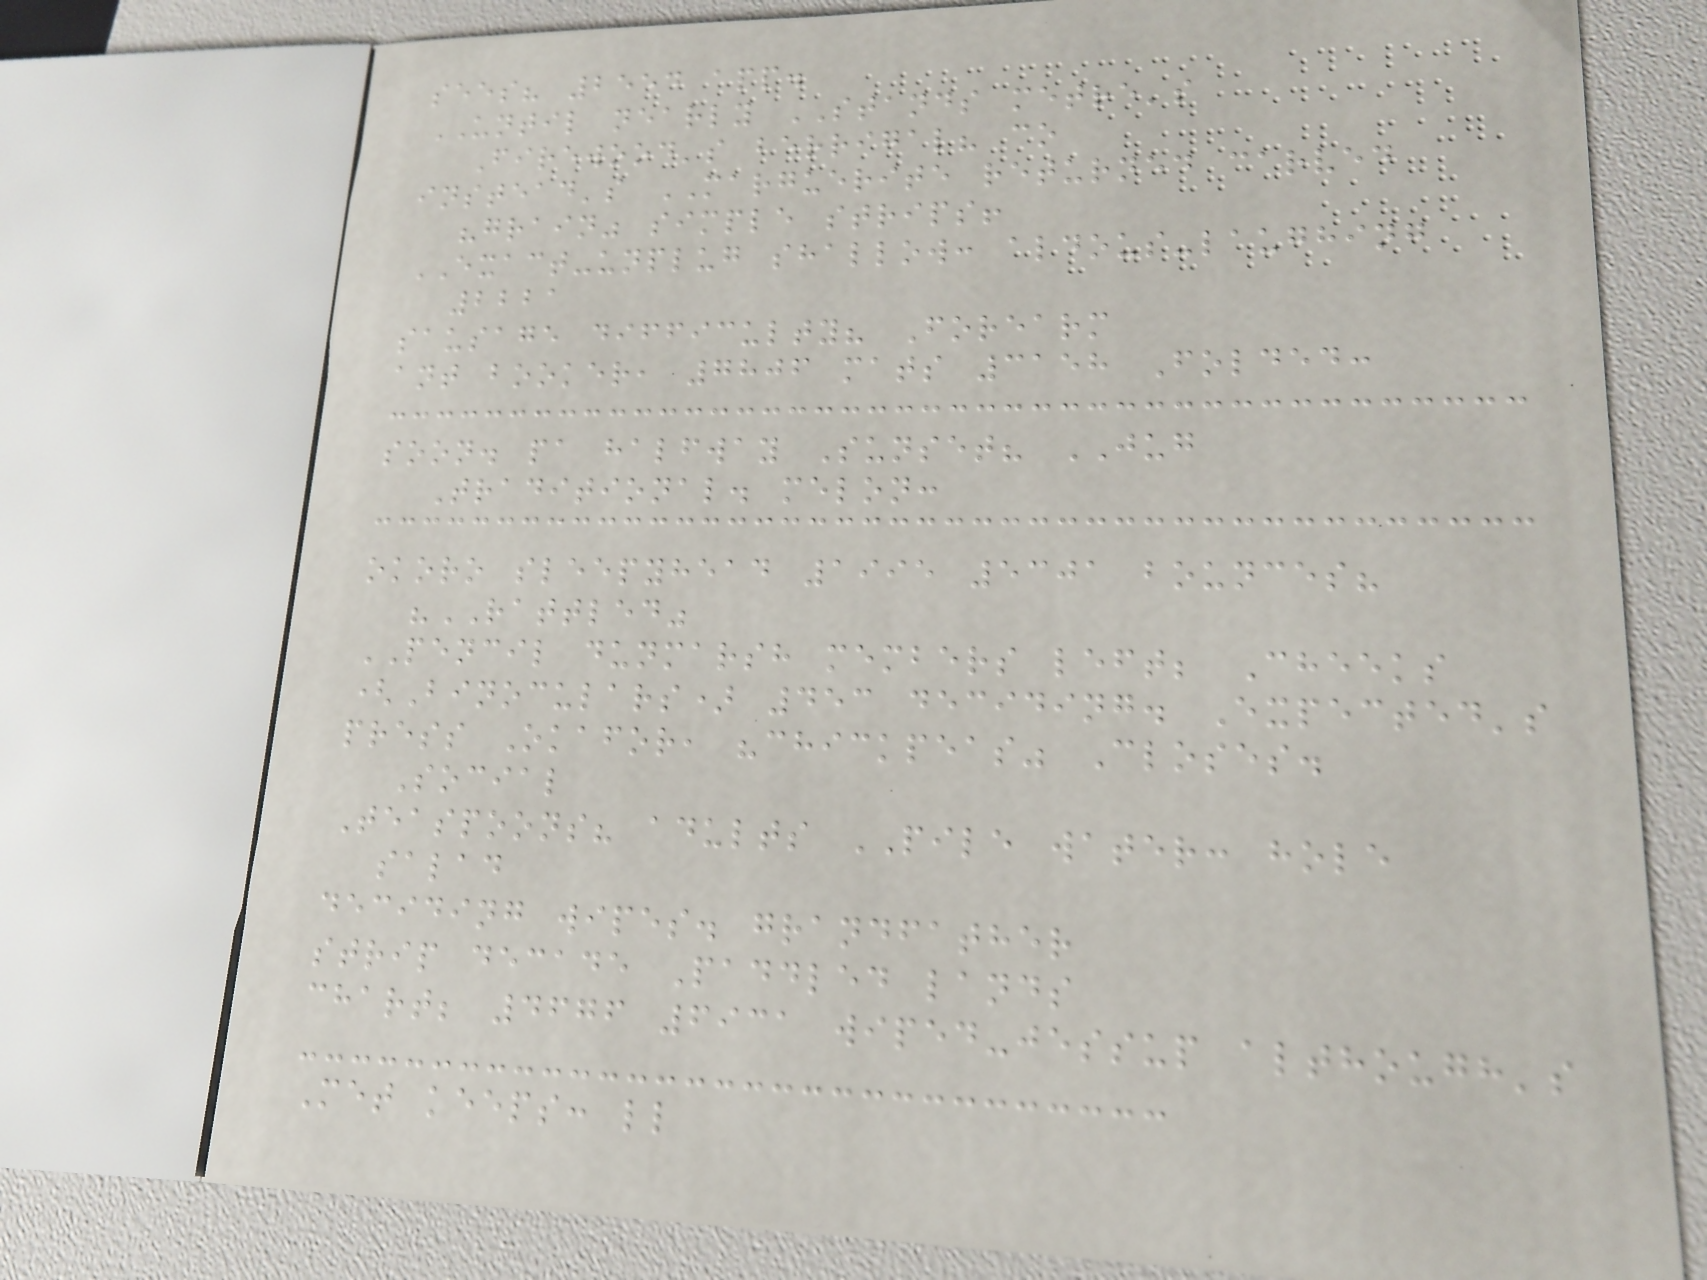sees? 2554 app.
UNTIL nearly STANDS metre's
Firewood's berrigal? co
instead's MARGUERITE returned carved
"grain" simple strips!
EXACT-unplug shallow: aldous-laughing
2221
sausage difficulty? Forearm
ant booker, 7806 mats 3158 Folded:
soon. pa halfway Sunset? JUG
Traditional. melon:
okoro sleepyhead 1995 5301 bounces?
"RATTLED"
PENCIL dunmarsh members left; Cheeks
(Binoculars) 453 deciding. Expected's
press Okafor, "chickpeas" Closes.
Social
Teaspoons? adults PILE water: hole
salad
deciding wipes. grandfather
strip decade Paddled lands
chart; 4676 6931 wiped-jessup although's
Met keeps: ll
